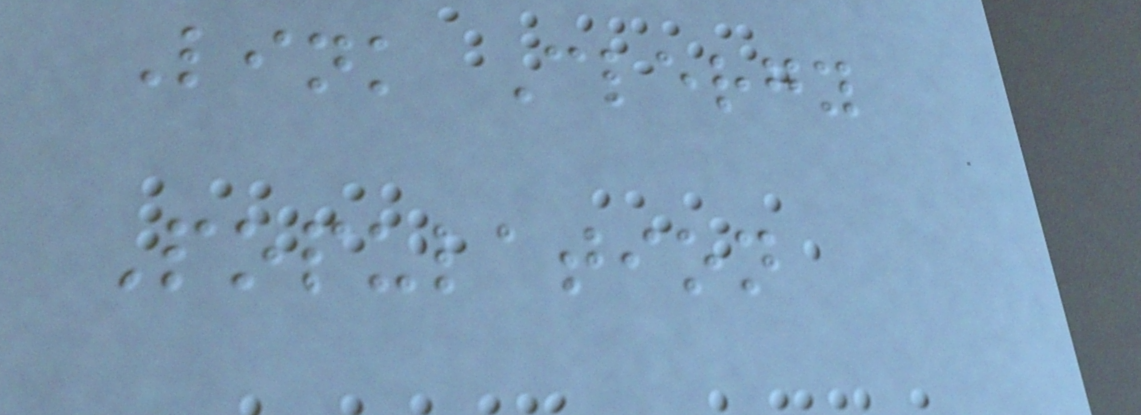Link Clergy
Population
